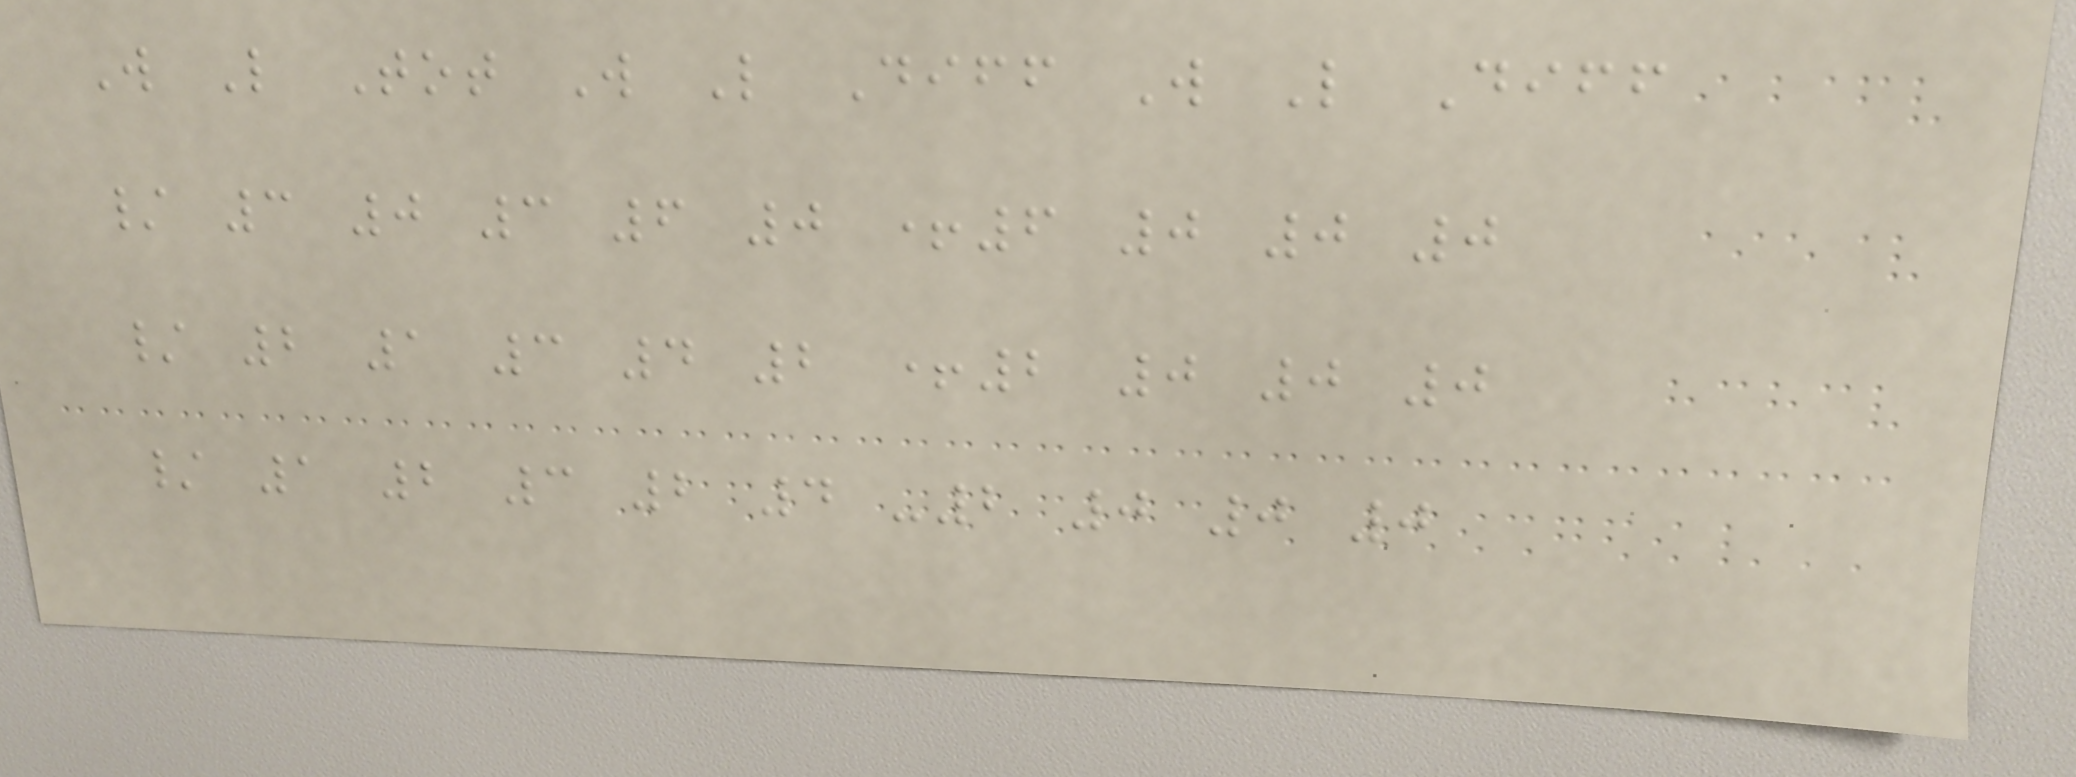W L Tot W L Diff W L Diff
/ 3 0 3 6 0 +6 0 0 0
/ 2 1 3 4 2 +2 0 0 0
/ 1 2 3 2 4 -2 0 0 0
